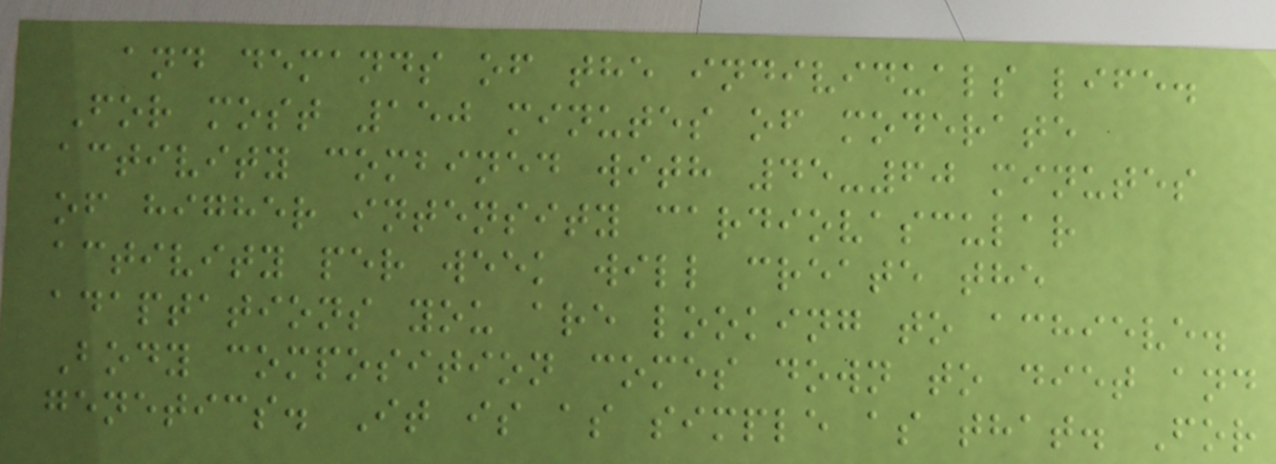and demands of the individuals life.
For most 150 minutes of moderate
activity combined with 45-60 minutes
of higher intensity cardiovascular
activity per week will create the
adaptations you are looking to achieve.
Body composition comes down to diet and
genetics. It is as simple as that. For
